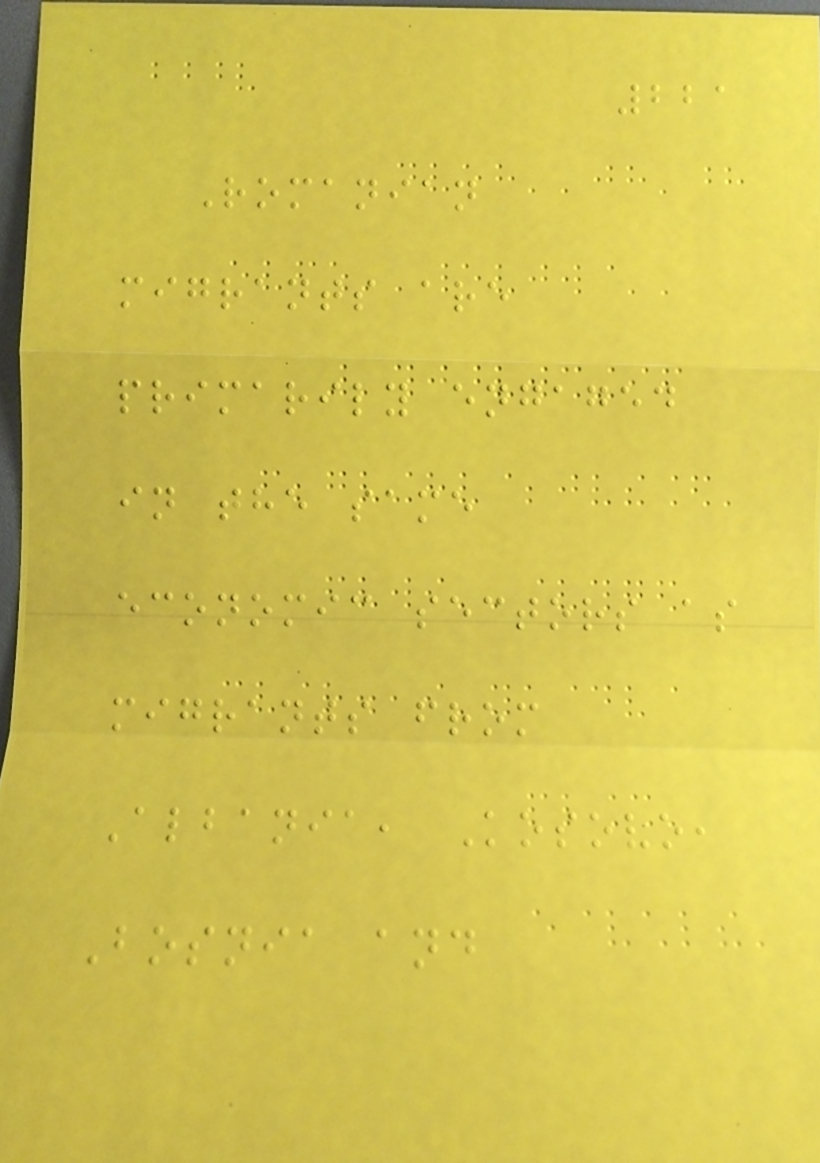221
Romanian
migrants are
primarily engaged
in the same
economic sectors as
migrants from
Albania, Kosovo,
Bosnia and
